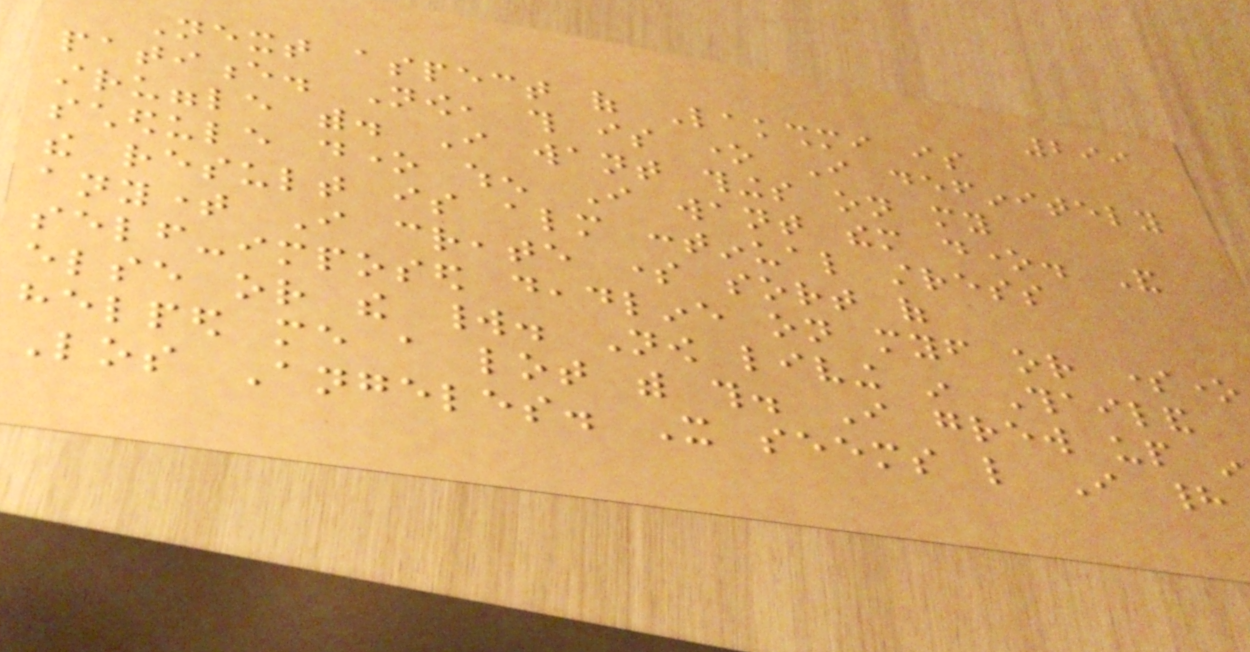299
Next aspect of Lakshmi is
patience. Now, this is one I definitely
struggle with. I want things on my
schedule done when I want them done. And
the result is almost continual stress
anytime I create some sort of
self-imposed deadline on myself or someone
else or the world. Now living in Thailand
helped me a lot with this. I grew up in
Los Angeles. It seems like I had
